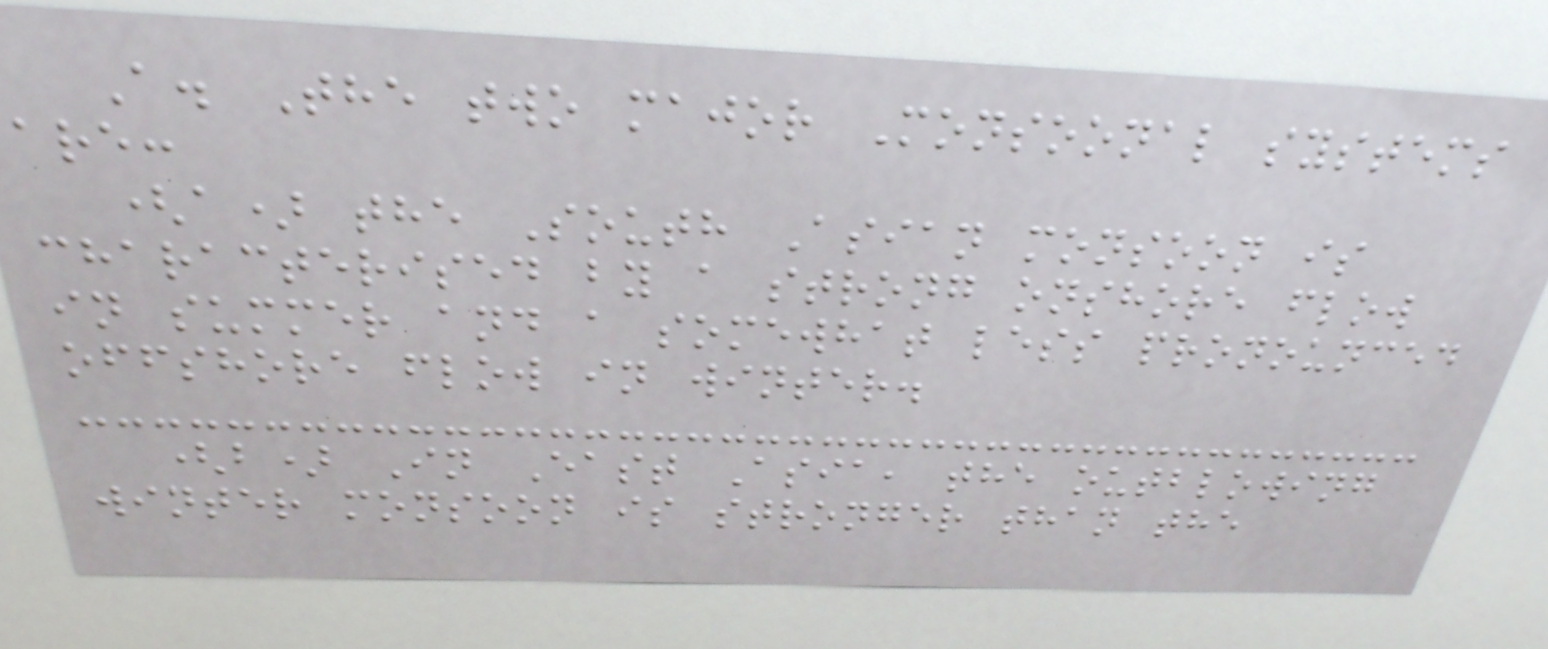A. The two major Monsoonal systems
are:
(a) the South Asian monsoon is
characterised by a strong onshore flow
in summer and a somewhat less pronounced
offshore flow in winter.
(b) In East Asia, the outblowing
winter monsoon is stronger than the
